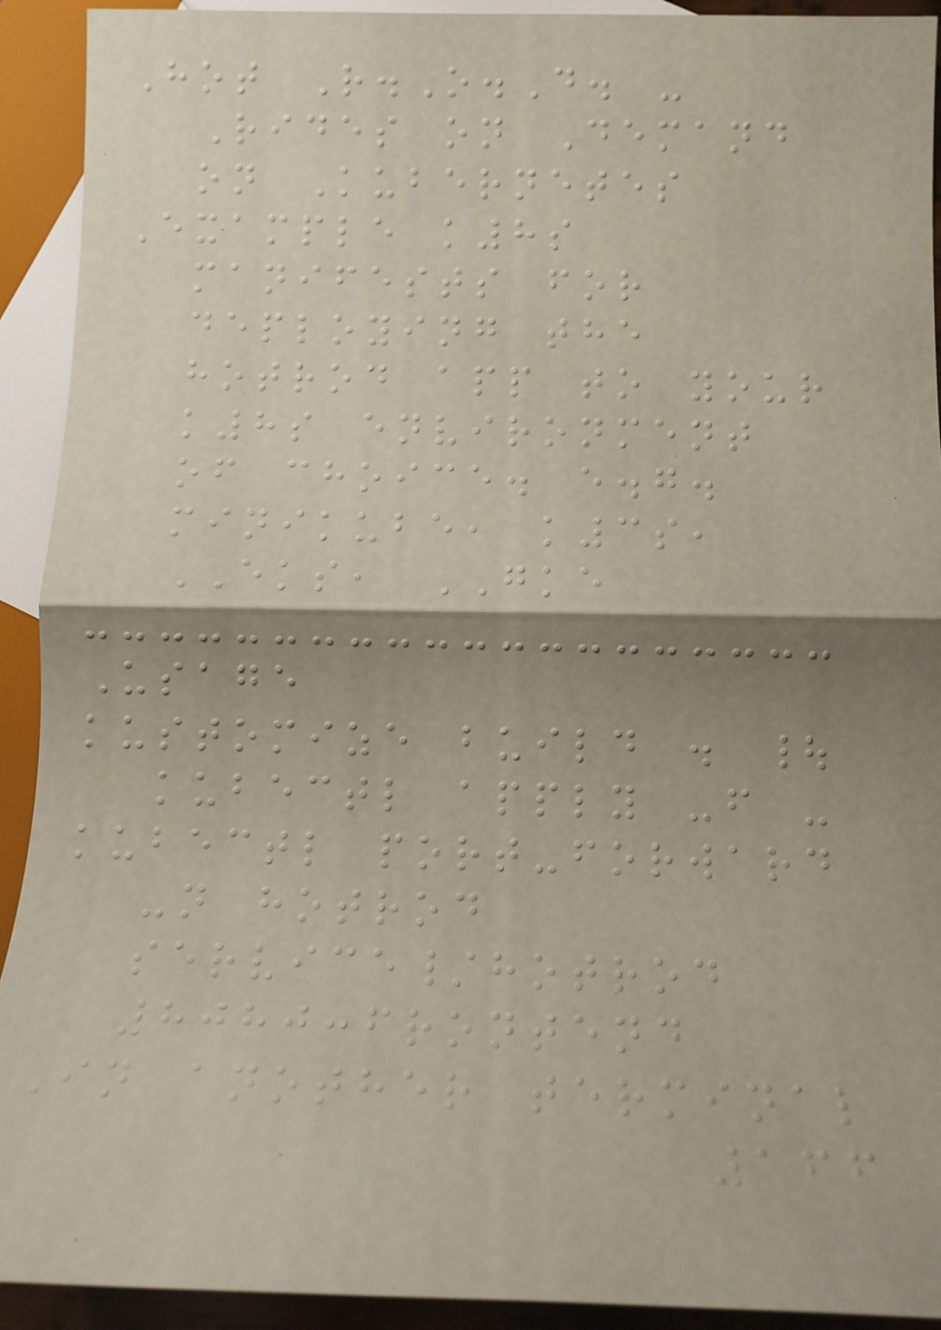Hot R.O.D. -
Rides on Demand
on Kubernetes
Example k8s
manifests for
deploying the
hotrod app to your
k8s environment
of choice. e.g.
minikube, k3s,
EKS, GKE
Usage
kustomize build . |
kubectl apply -f -
kubectl port-forward
-n hotrod
service/hotrod
8080:frontend
In another terminal
166
